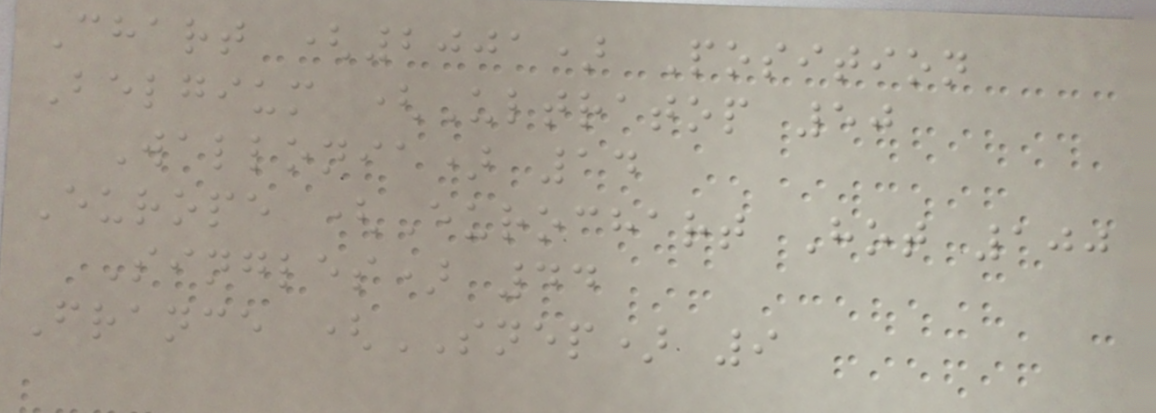Chart (2001) Position
Belgium (Ultratop 50
Wallonia) 14
Europe (Eurochart Hot 100
Singles) 44
France (SNEP) 9
